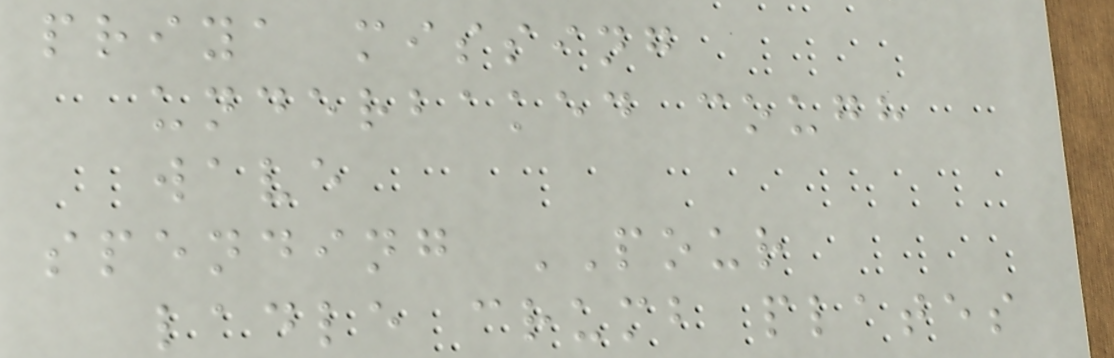priya missing
underbaked cough
wave
spending POUR
ladle crumb plates
